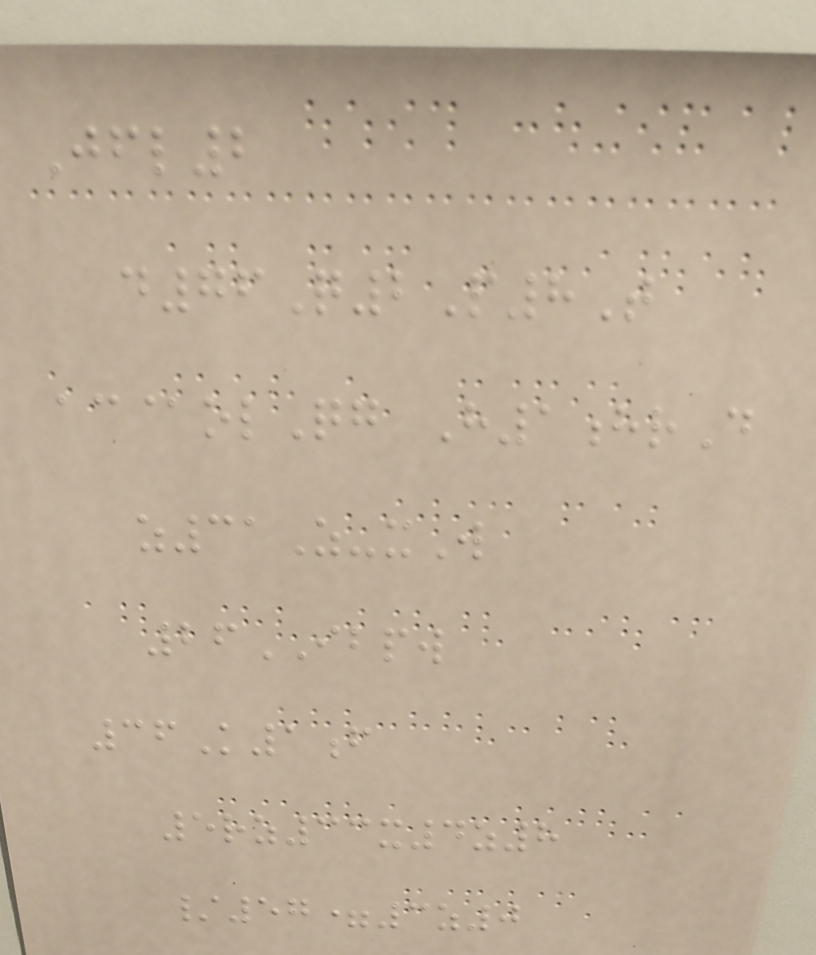Jfl2
d76Q2P8T
ac@olQg H1hrD
z31Z-xW
26IBPW
36K1f
5rz33x4z8
/57=3z0
